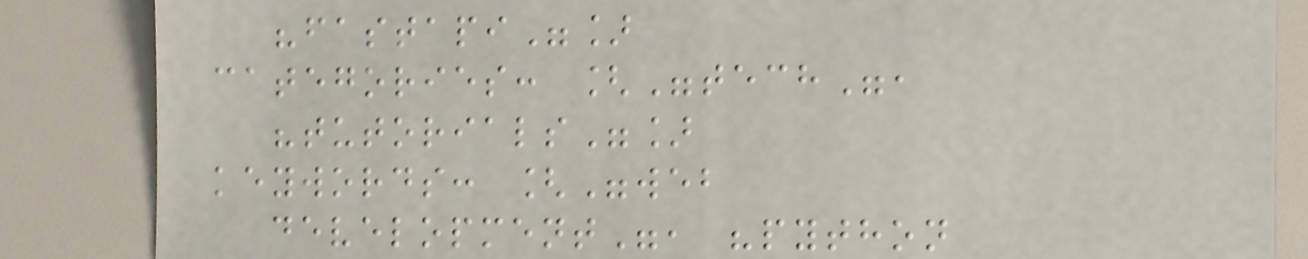"fastapi"]
categories: ["tech",
"tutorials"]
keywords: ["web
development", "python
